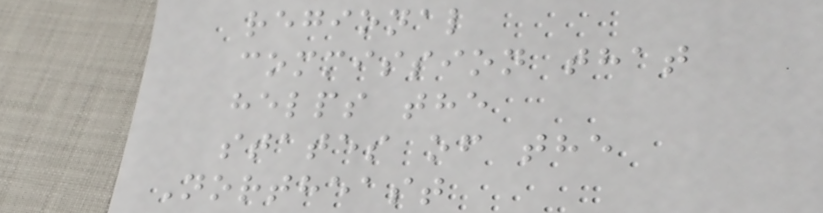regional
commission that
helps the
states of the
Northeast
